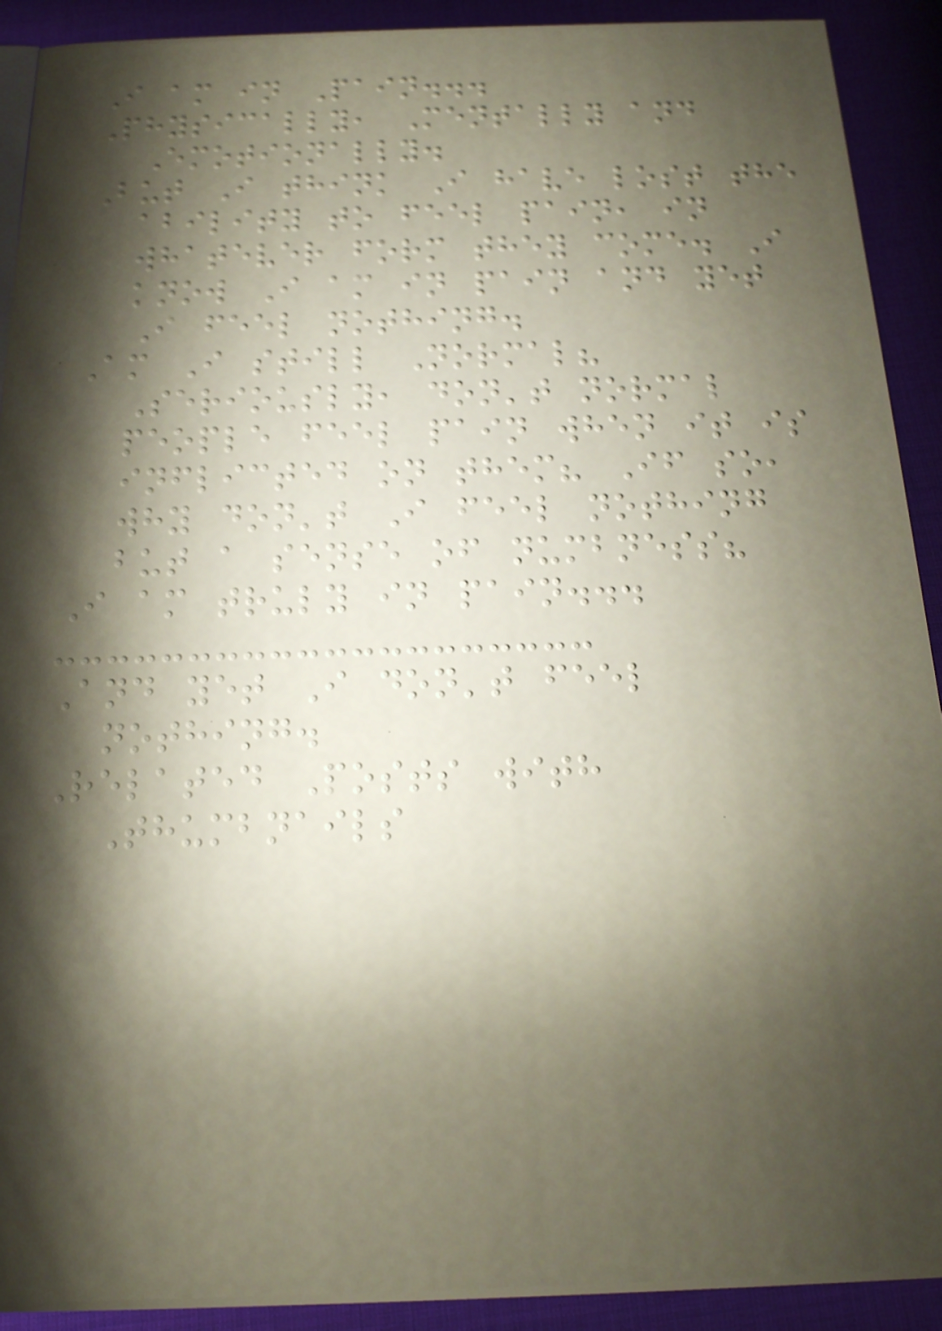I am in Pain...
Physically, Mentally and
Emotionally.
But I think I have lost the
ability to feel pain, in
whatever form they come. I
know I am in pain and yet
I feel nothing.
Am I still Normal?
Seriously, don't normal
people feel pain when it is
inflicted on them? If so,
why don't I feel nothing
but a sense of numbness?
I am truly in pain...
And yet I don't feel
nothing.
Related Posts with
Thumbnails
